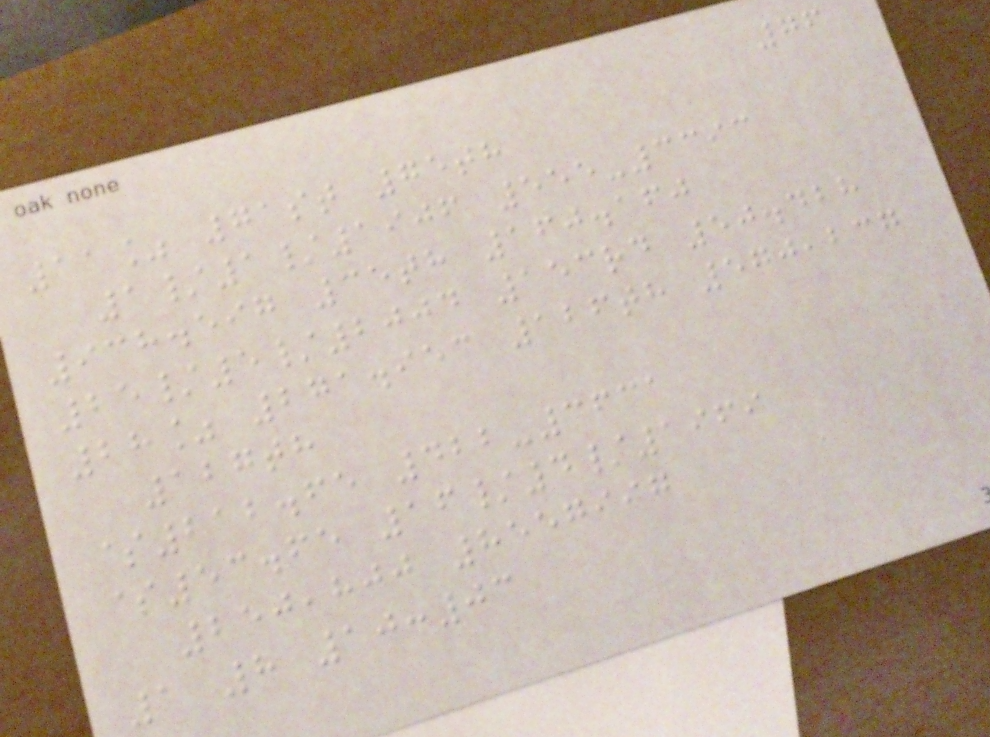76
11% 71st 75th
1/1/1906 555-3393
938.597 35th 160.160
25/5/2004 153rd 50.428
28% 271.953 126th 570,237
127th
$212.65 422-3631
$53.65 16/4/1969
250,800 8557997
1 8 10:03
